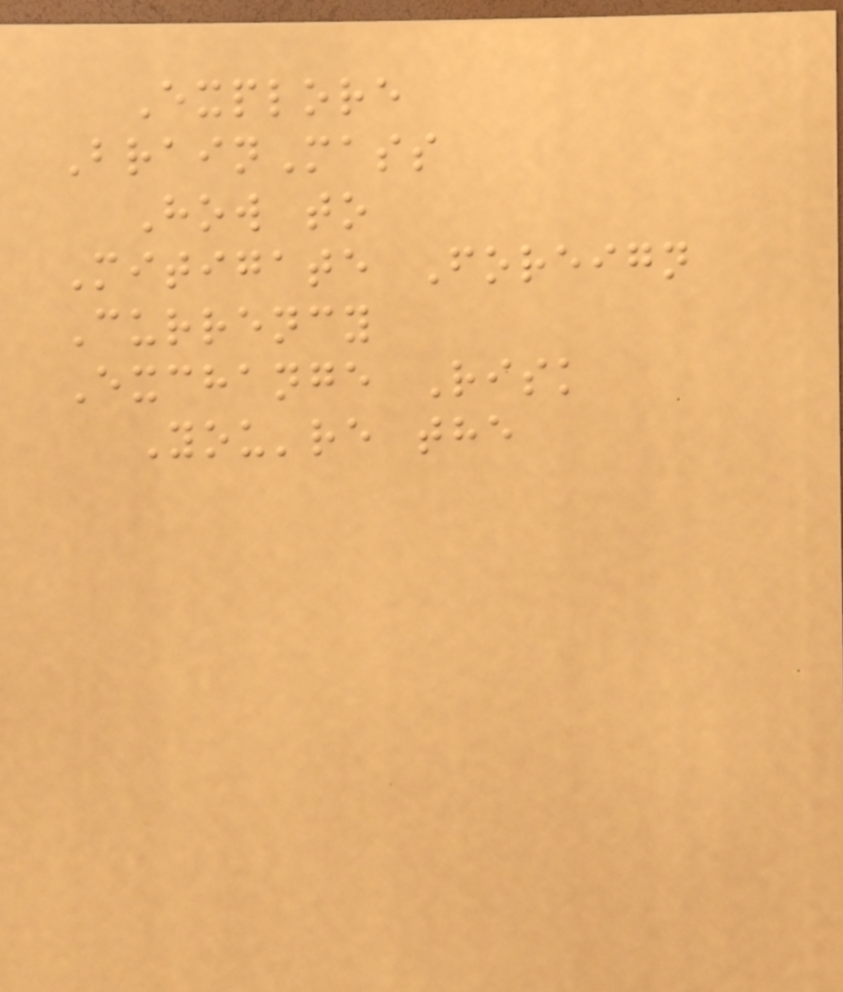Explore
BrainMass
How to
Mitigate Foreign
Currency
Exchange Risk
You're the
